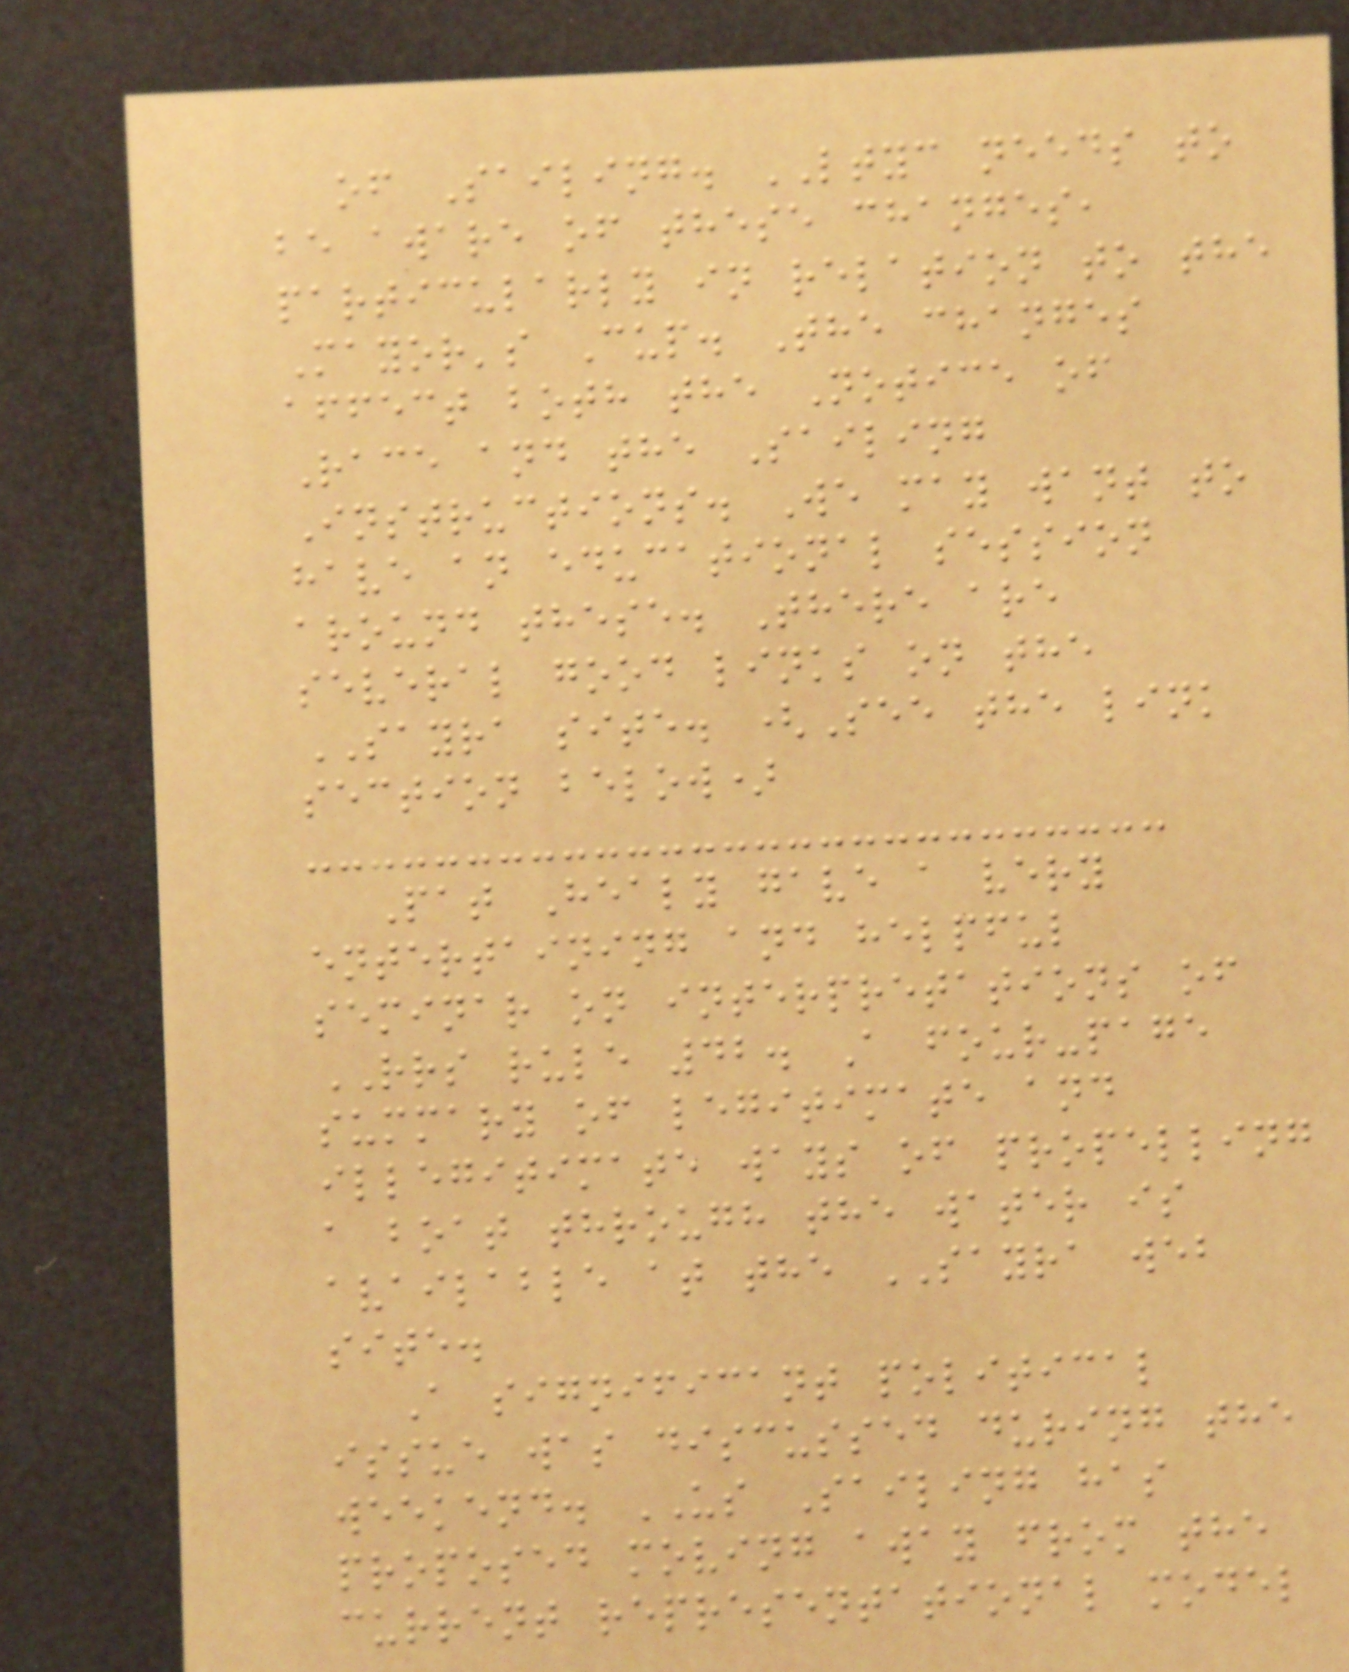of Sailing. LTYC needs to
be aware of these changes,
particularly in relation to the
Mayor's Cup. The changes
affect both the Notice of
Race and the Sailing
Instructions. We may want to
have an educational session
around these. There are
several good links on the
SAYRA site. (See the link
section below)
Pat Healy gave a very
entertaining and helpful
seminar on interpretations of
RRS rule 42. A four-page
summary of legitimate and
illegitimate ways of propelling
a boat through the water is
available at the SAYRA web
site.
A significant political
issue was discussed during the
weekend. US Sailing has
proposed moving away from the
current representational model
